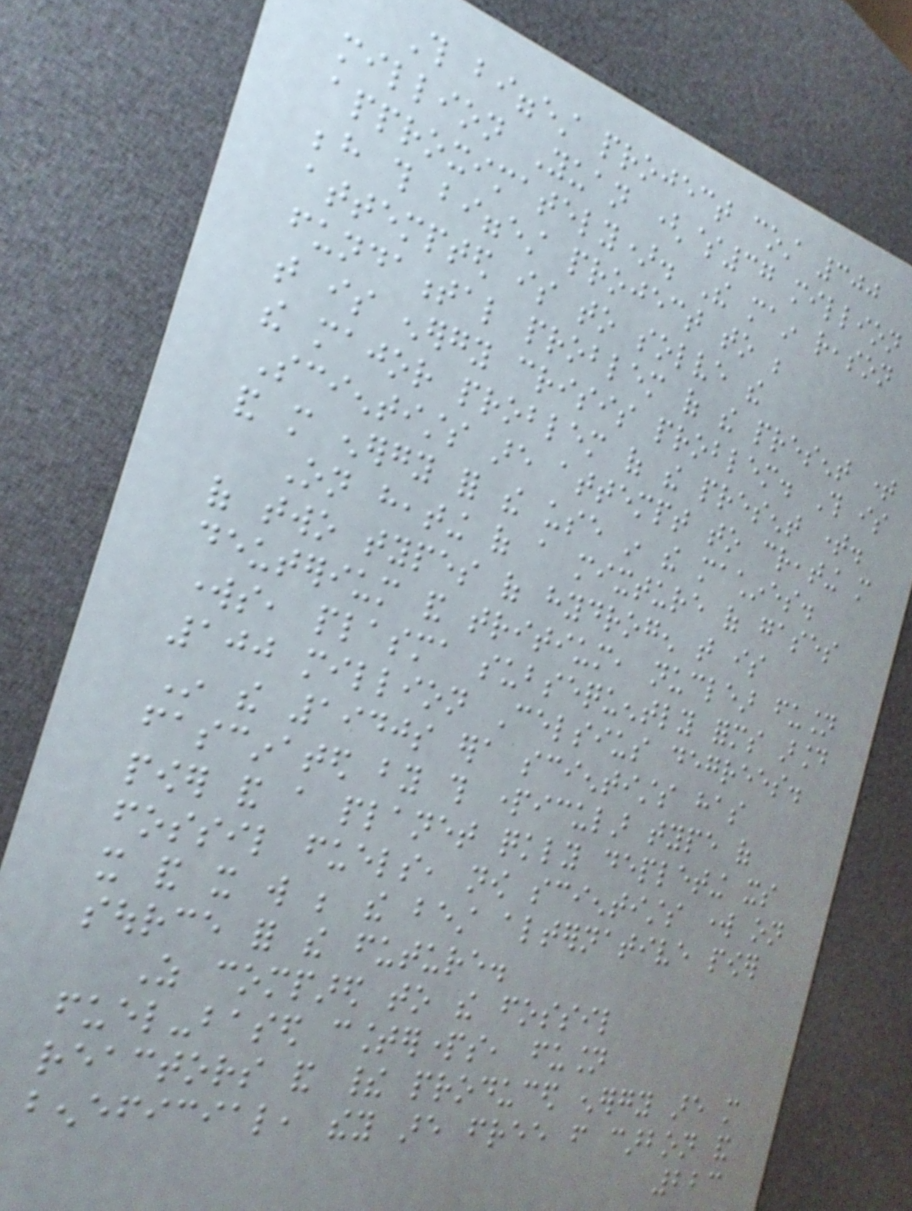This biggest project cost 300
million Yuan ($37 million
approximately). The main reason
behind this biggest project to be
attempted is to solve the
fundamental problem of the present time
that is energy crisis problem. This is
the major problem of the present time.
Scientists are attempt to creating more
and more energy for the use in the machines.
On heating of a mixture of gases
of two types of hydrogen that is
deuterium and tritium, nuclear fusion
works, plasma subsequently forms around
100 million Celsius degrees.
In the 1940s era scientists has
fascinated by this particular type of
power and a planet quickly depleting its
fossil fuels, now scientists work on
it and it will be the best alternative power
source for the future.
As compared to the fossil
fuel-based counterparts, fusion
reactors and their produced energy are more
beneficial, they are free from carbon and
223
